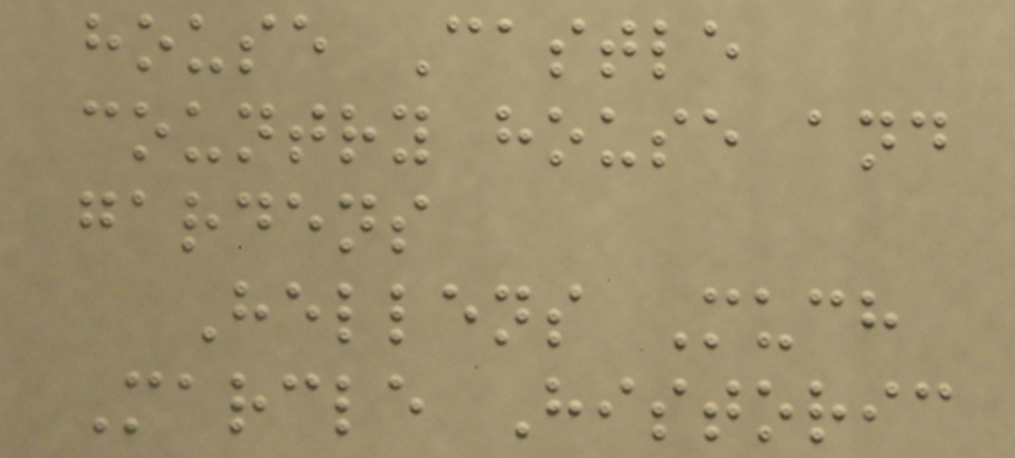house Castle
country house and
gardens
Hellens Much
Marcle Historic
